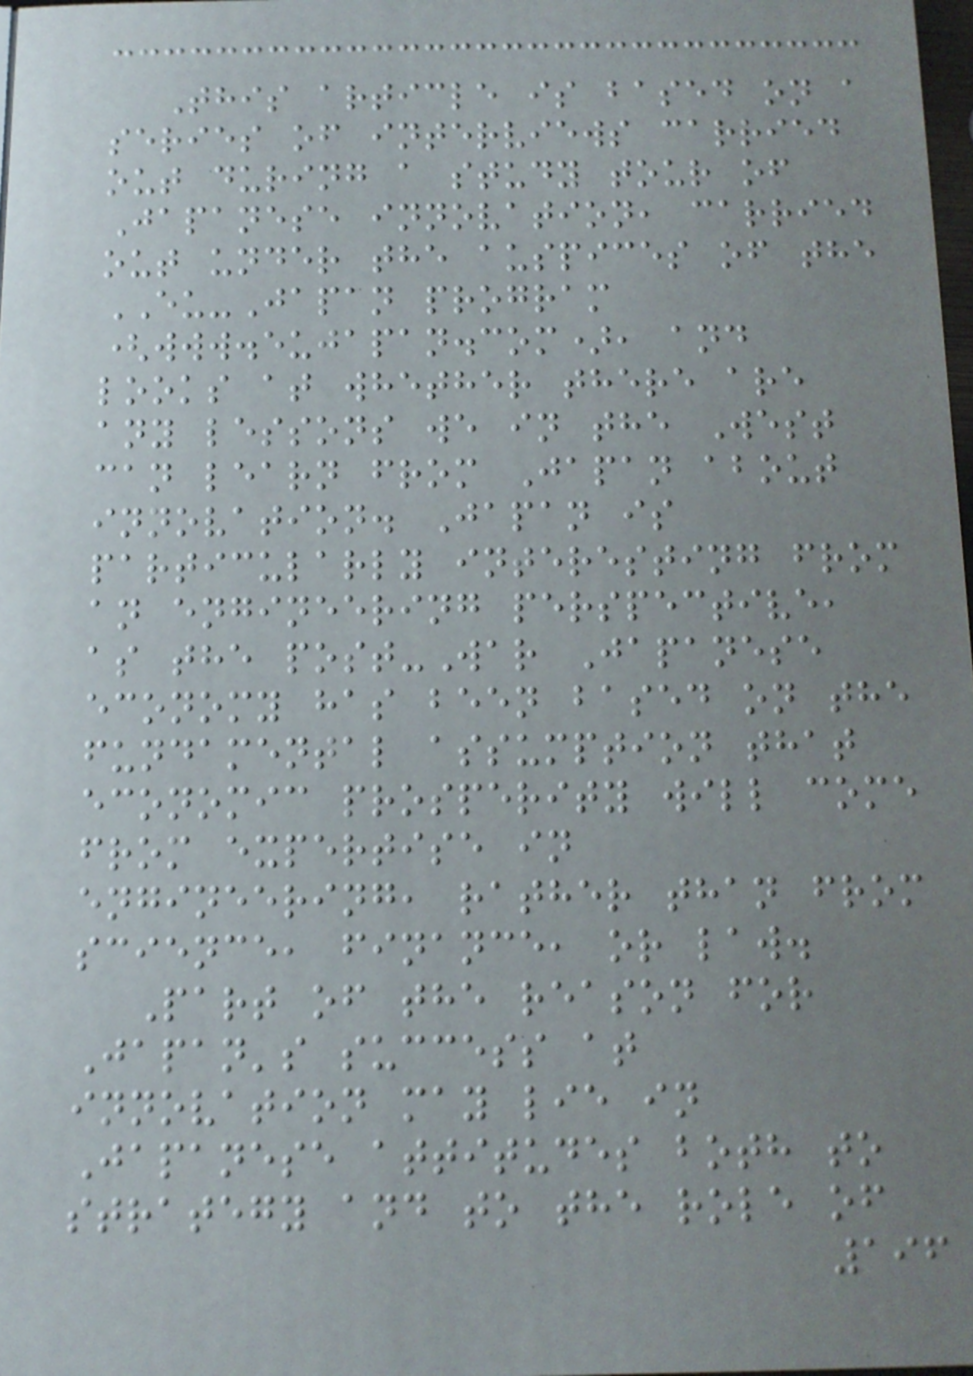This article is based on a
series of interviews carried
out during a study tour of
Japanese innovation, carried
out under the auspices of the
EU-Japan program
(www.eujapan.com), and
looks at whether there are
any lessons we in the West
can learn from Japan about
innovation. Japan is
particularly interesting from
an engineering perspective,
as the post-War Japanese
economy has been based on the
fundamental assumption that
economic prosperity will come
from expertise in
engineering, rather than from
science, finance, or law.
Part of the reason for
Japan's success at
innovation may lie in
Japanese attitudes both to
strategy and to the role of
196
